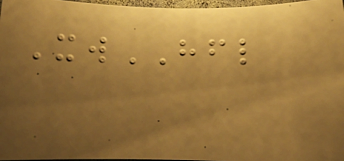XwHFL
